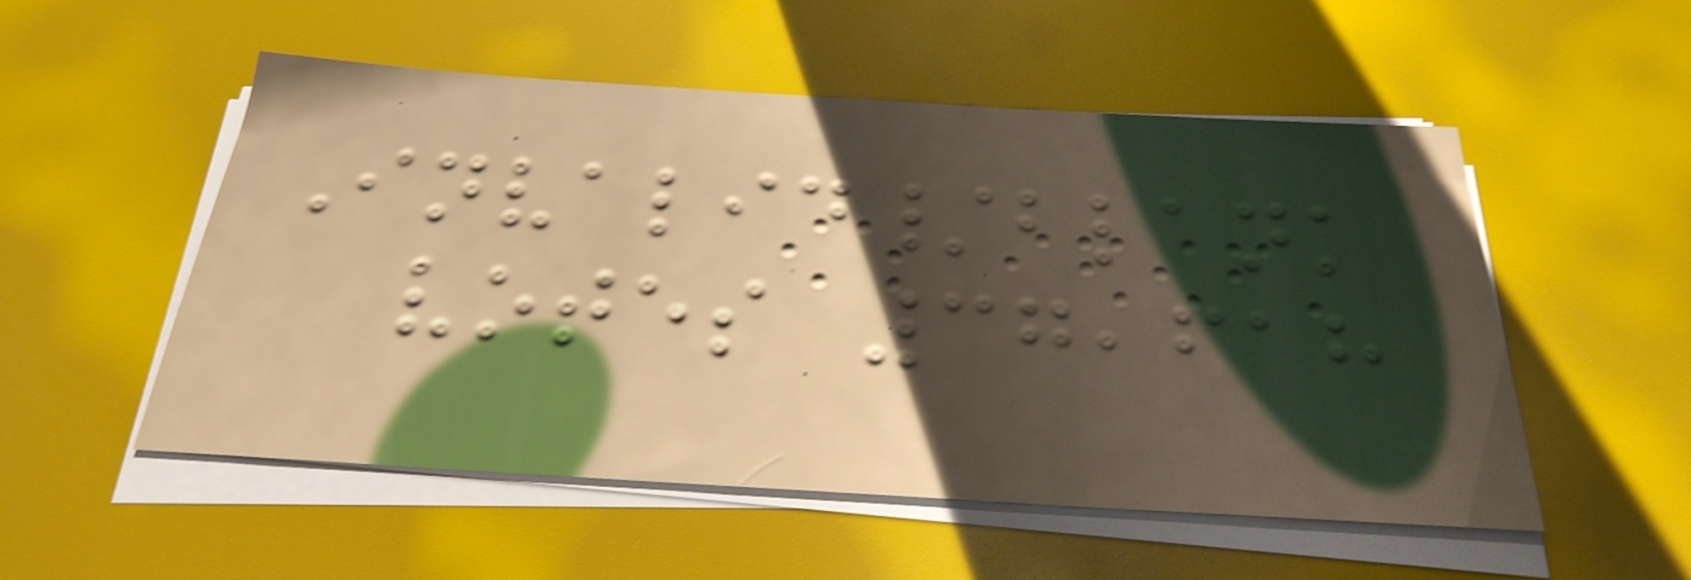Invalid/blank
votes 37,618
